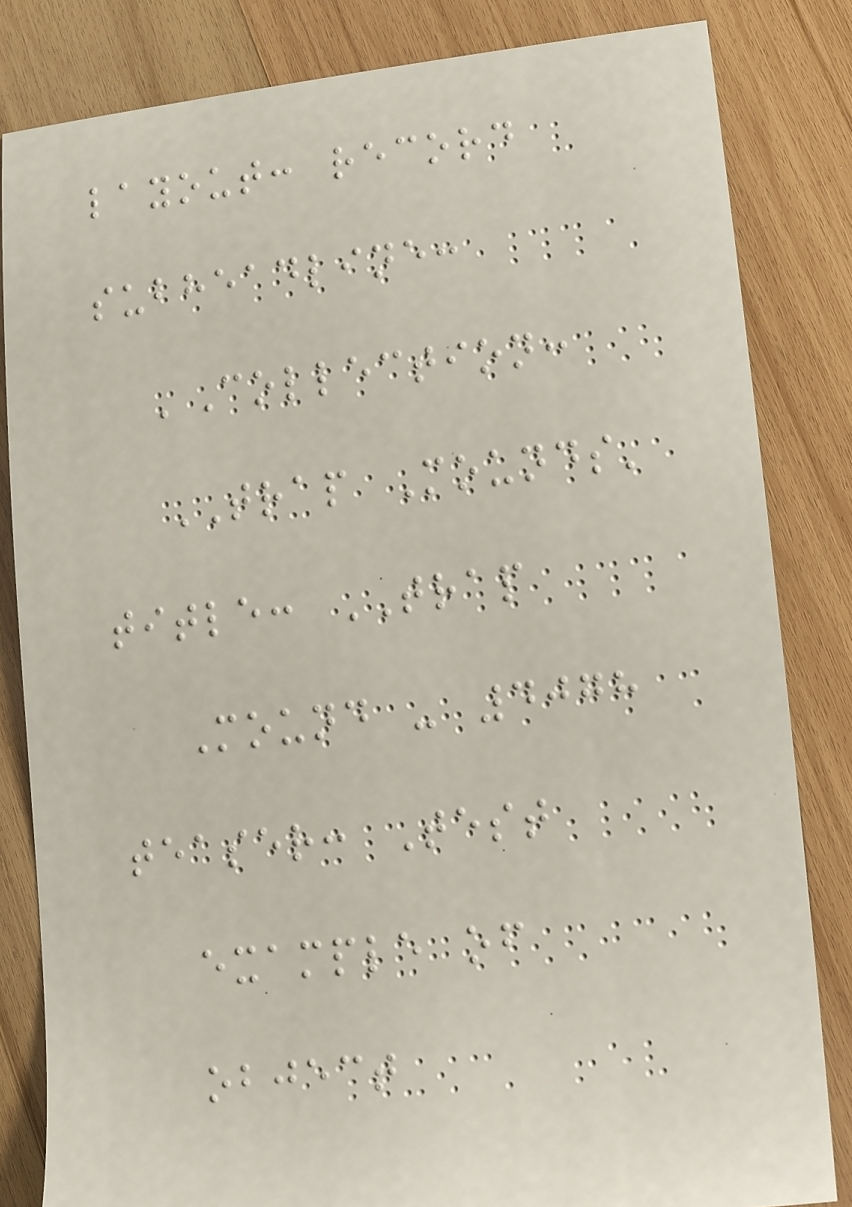layout: record
subheadline:
'Collection:
TRAP Mounds'
title: TRAP
Mound - 4078
teaser: Test
example of
object
